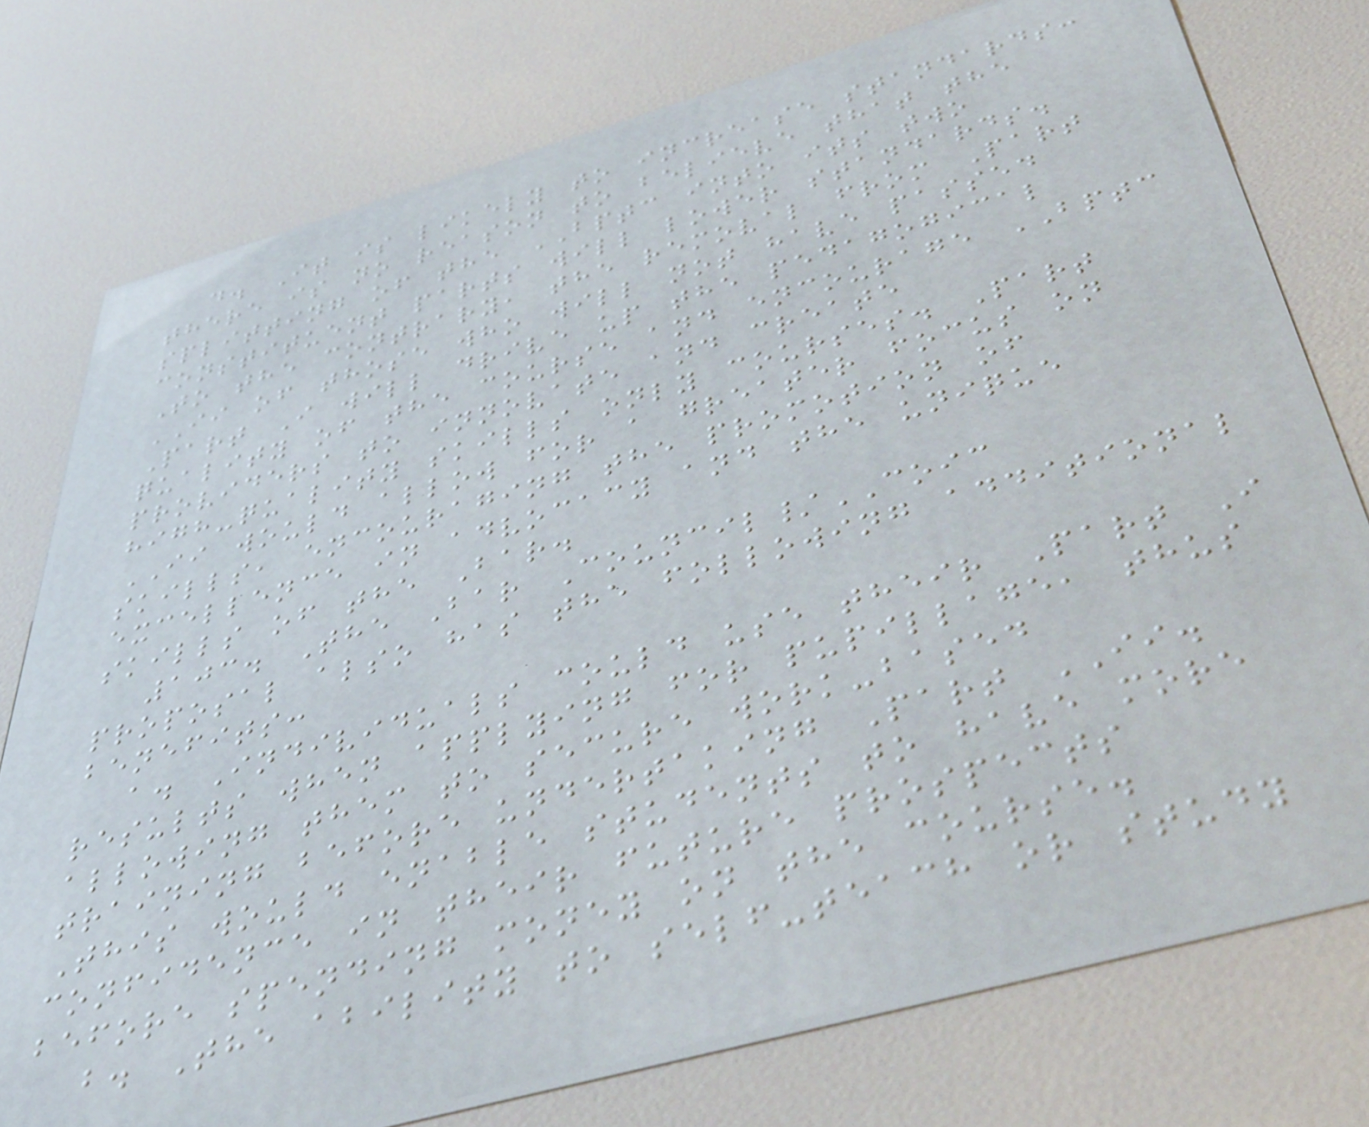d. It is likely to increase standards:
there is no reason to believe that the
splitting of the BPTC into its two
constituent parts will lower standards.
To the contrary, the removal from Part
II of those who will not have passed
Part I will drive up the pedagogical
quality of the course and encourage BPTC
providers to innovate and create
high-quality skills only courses. Part
II would allow for a greater focus on
skills, encouraging the promotion of
excellence in advocacy and the unique
skills of the Bar.
103. The Bar Council/COIC
proposal also has the following additional
benefits:
a. Individuals could use their Part I
results when applying for pupillage, thus
allowing them to secure work-based
training before undertaking Part II.
This would enable students to have more
confidence in their future prospects
before spending money on the course.
b. The ability to self-teach or study
